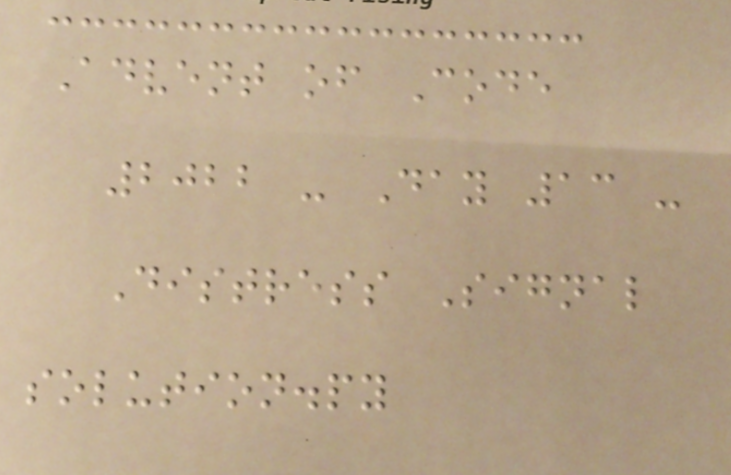Advent of Code
2022 - Day 13 -
Distress Signal
solution.py
